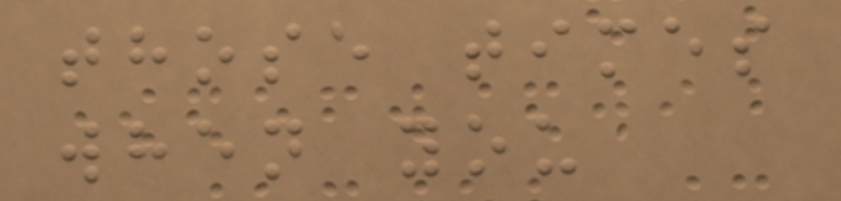those times
when you
